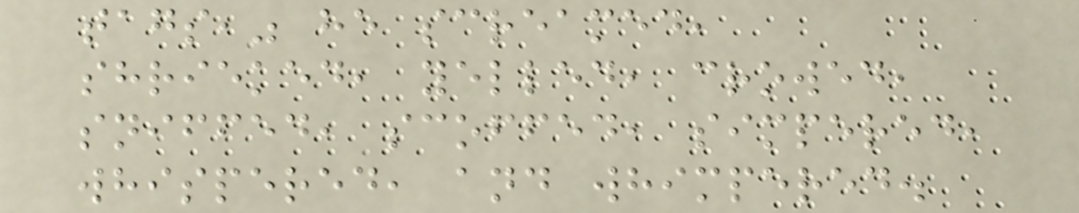tags," he screamed,
shrieked, yelled, crowed,
sniffed, scoffed, simpered,
whispered, and whimpered.
